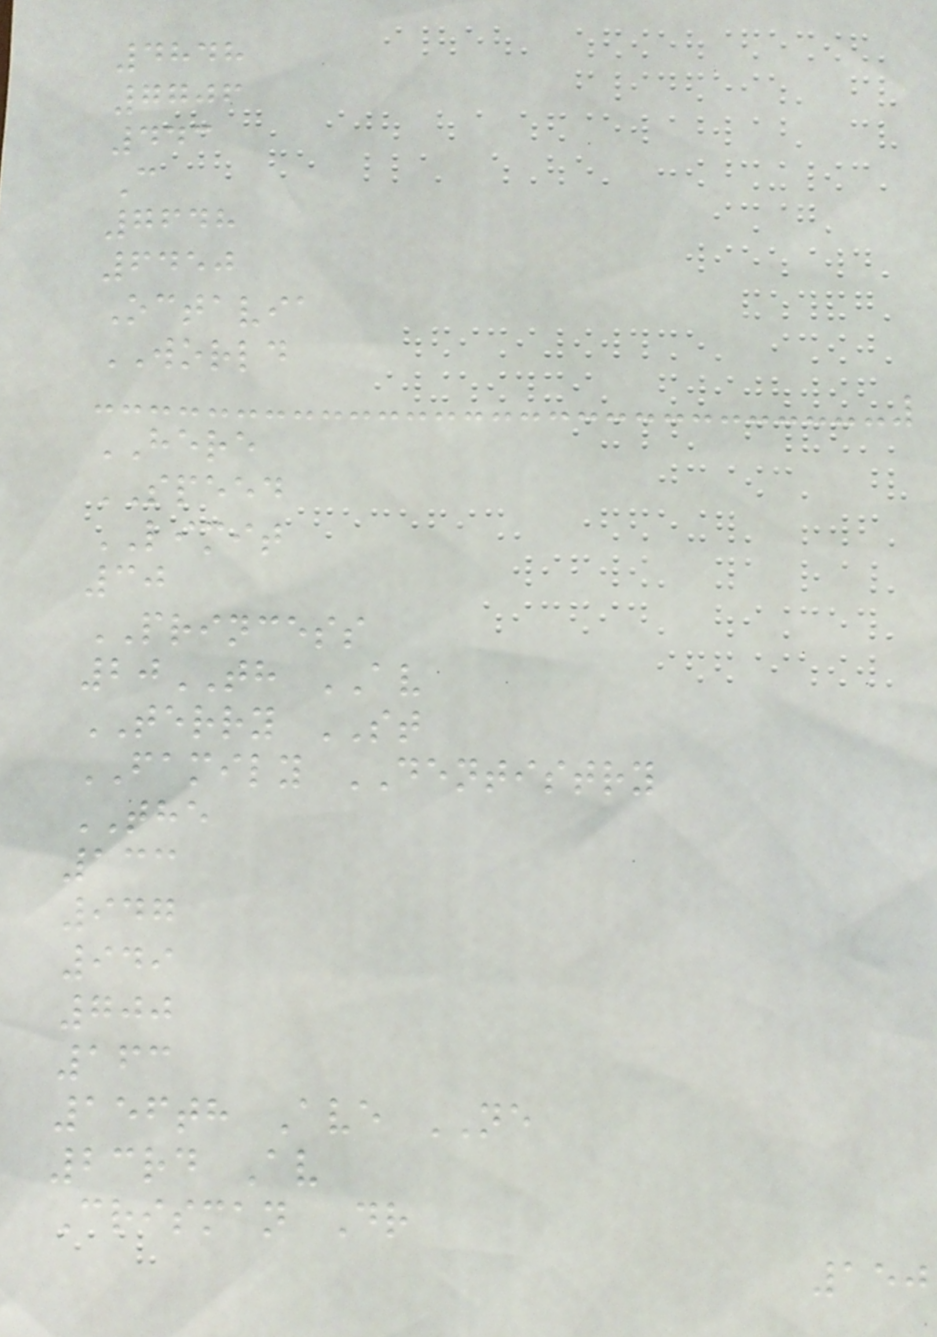4848
7706
443
C
7648
6450
Octavia
WORLD
HERE
SPEED
LIMIT
30
PRINCESS
20TH AV
TERRY ST
FAMILY DENTISTRY
THE
133
947
949
700
163
156th Ave NE
23rd Av
Crisman Dr
150
